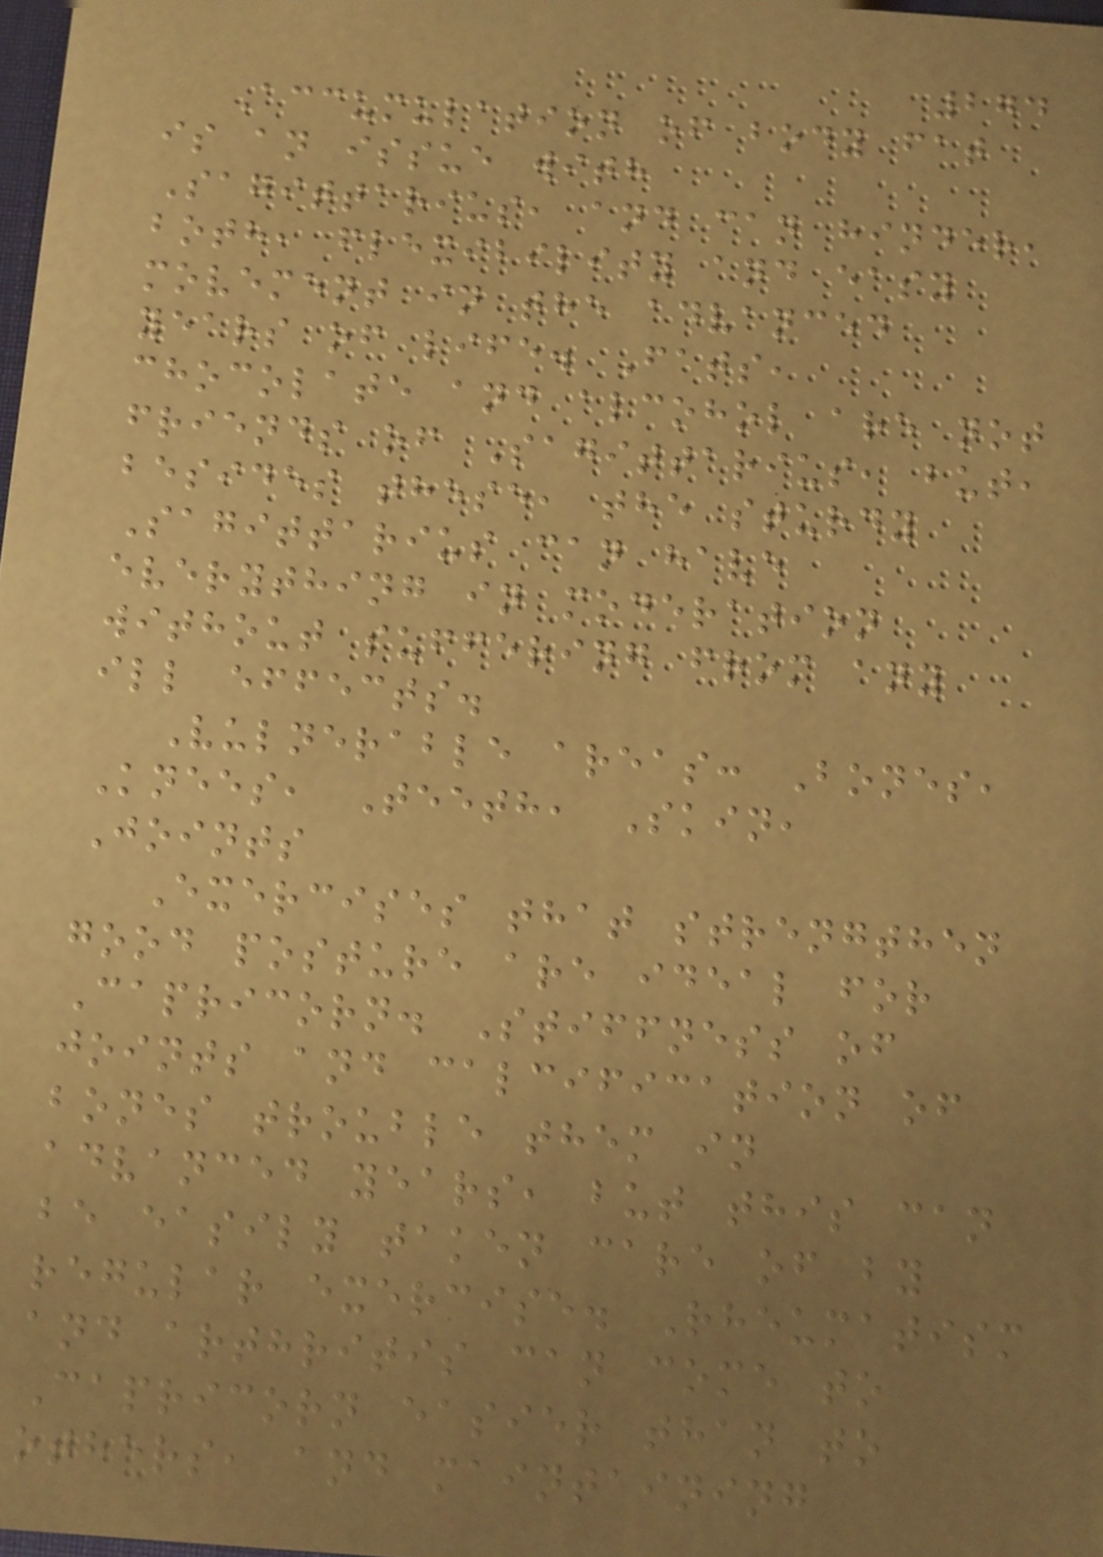274
Accumulation of body fat
is an issue with
Sagittarius, and can hinder,
both, flexibility and easy
movement in the advanced
years of life. Fats,
chocolate and alcohol are not
friends of Sagittarius, but,
besides these, the sturdy
Sagittarius can have
everything in moderation
without suffering from any
ill effects.
Vulnerable areas: Bones,
Knees, Teeth, Skin,
Joints
Exercises that strengthen
good posture are ideal for
Capricorn. Stiffness of
joints and calcification of
bones trouble them in
advanced years, but this can
be easily taken care of by
regular exercise. Rheumatism
and arthritis can come to
Capricorn easier than to
others, and maintaining
